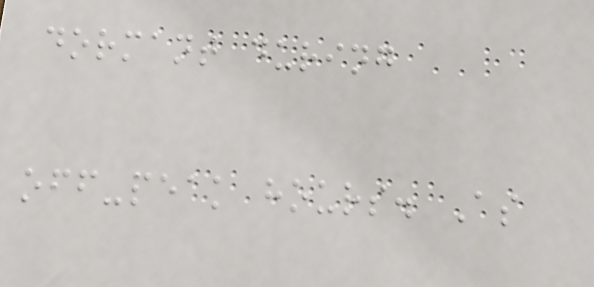dormant during
off-peak hours. As
